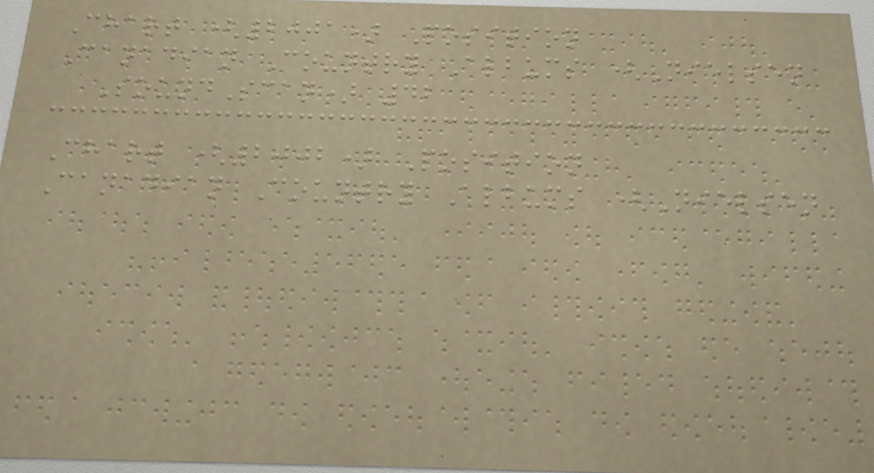Chart (2001) Position
Canadian Country Albums (Nielsen
SoundScan) 42
Chart (2002) Position
Canadian Country Albums (Nielsen
